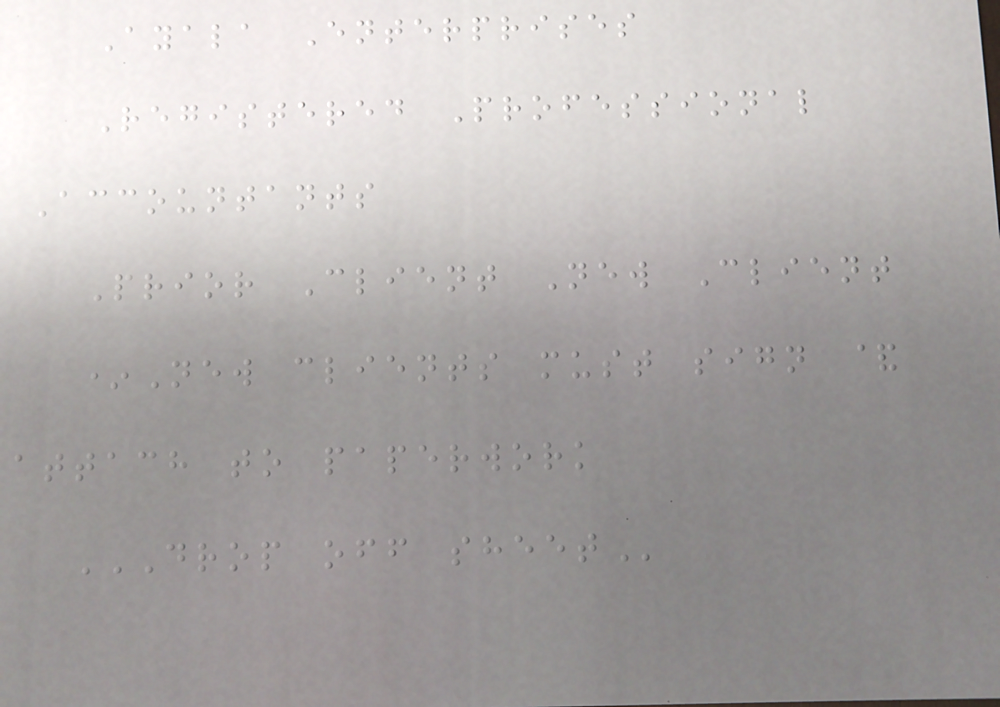Ayala Enterprises
Registered Professional
Accountants
Prior Client New Client
*New clients must sign &
attach to paperwork
DROP OFF SHEET
